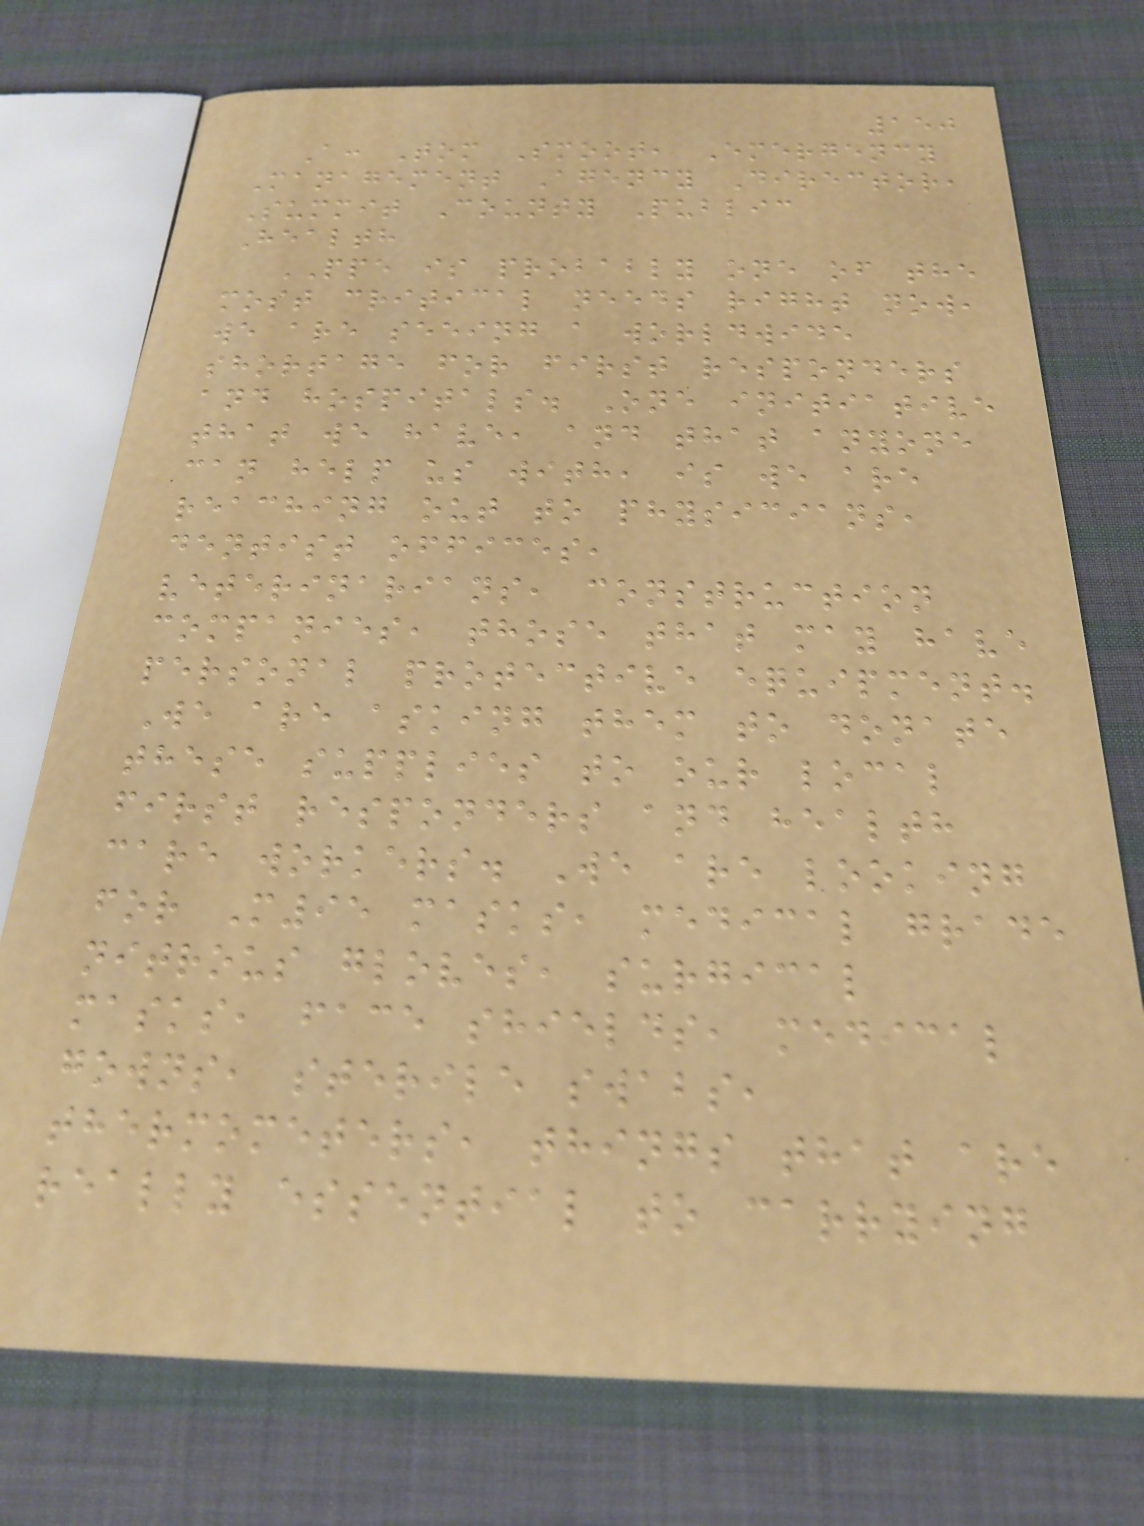150
A: Tom Smoot, Emergency
Management Agency Director,
Summit County Public
Health
PPE is probably one of the
most critical needs right now,
we are seeing a worldwide
shortage for first responders
and hospitals. One initiative
that we have, and that anyone
can help us with, is we are
reaching out to physicians,
dentist offices,
veterinarians, construction
companies, those that may have
personal protective equipment.
We are asking them to donate
these supplies to our local
first responders and health
care workers. We are looking
for M95 masks, medical grade
nitrous gloves, surgical
masks, face shields, medical
gowns, sterile swabs,
thermometers, things that are
really essential to carrying
